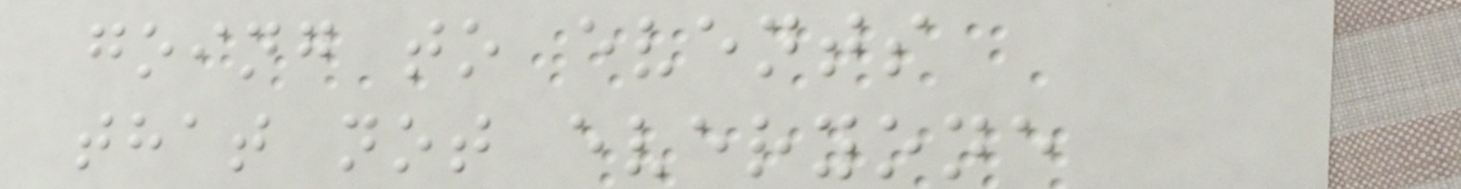going to events
that not everyone
